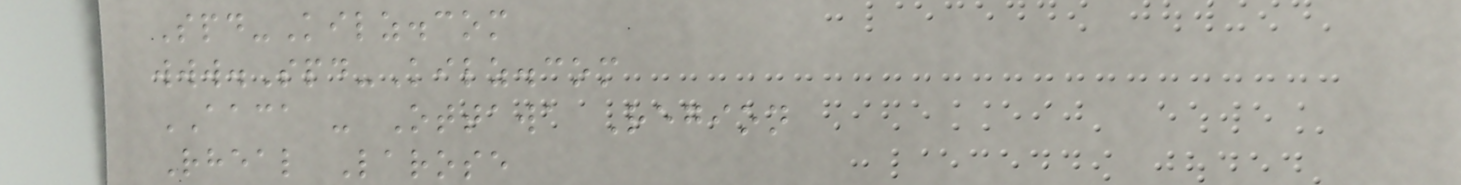Spd-Kilz.com
www.Spd-Kilz.com
AACA - Ottawa Region
Rheal Larose
